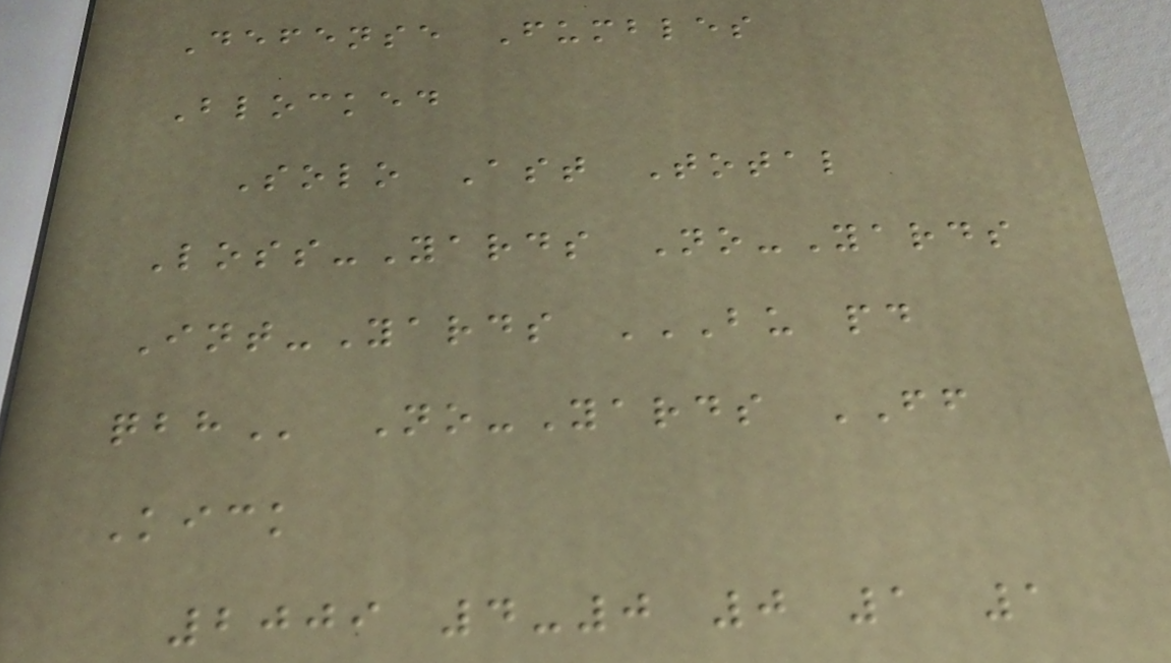Defense Fumbles
Blocked
Solo Ast Total
Loss-Yards No-Yards
Int-Yards BU PD
QBH No-Yards FF
Kick
2009 4-0 0 1 1
